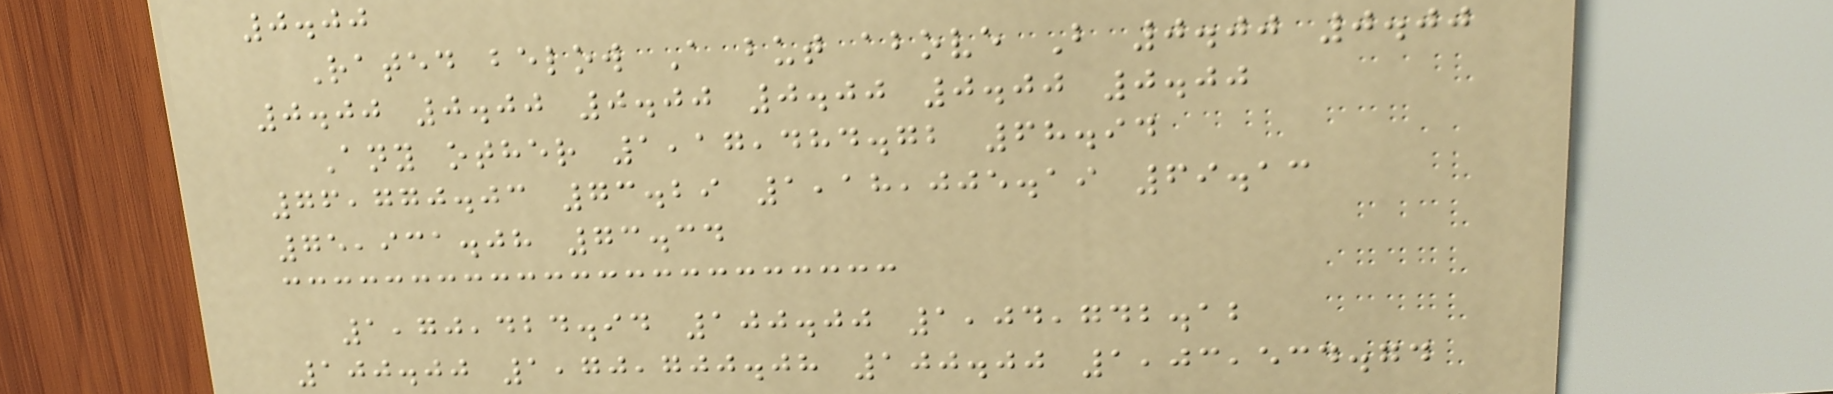0.00
Rated below A but above B 0.00 0.00
0.00 0.00 0.00 0.00 0.00 0.00
Any other 1,17,484.72 68.94
76,770.03 73.29 1,18,005.19 69.13
75,931.08 73.34
1,70,424.94 100.00 1,04,742.12
100.00 1,70,700.08 100.00 1,03,534.74
